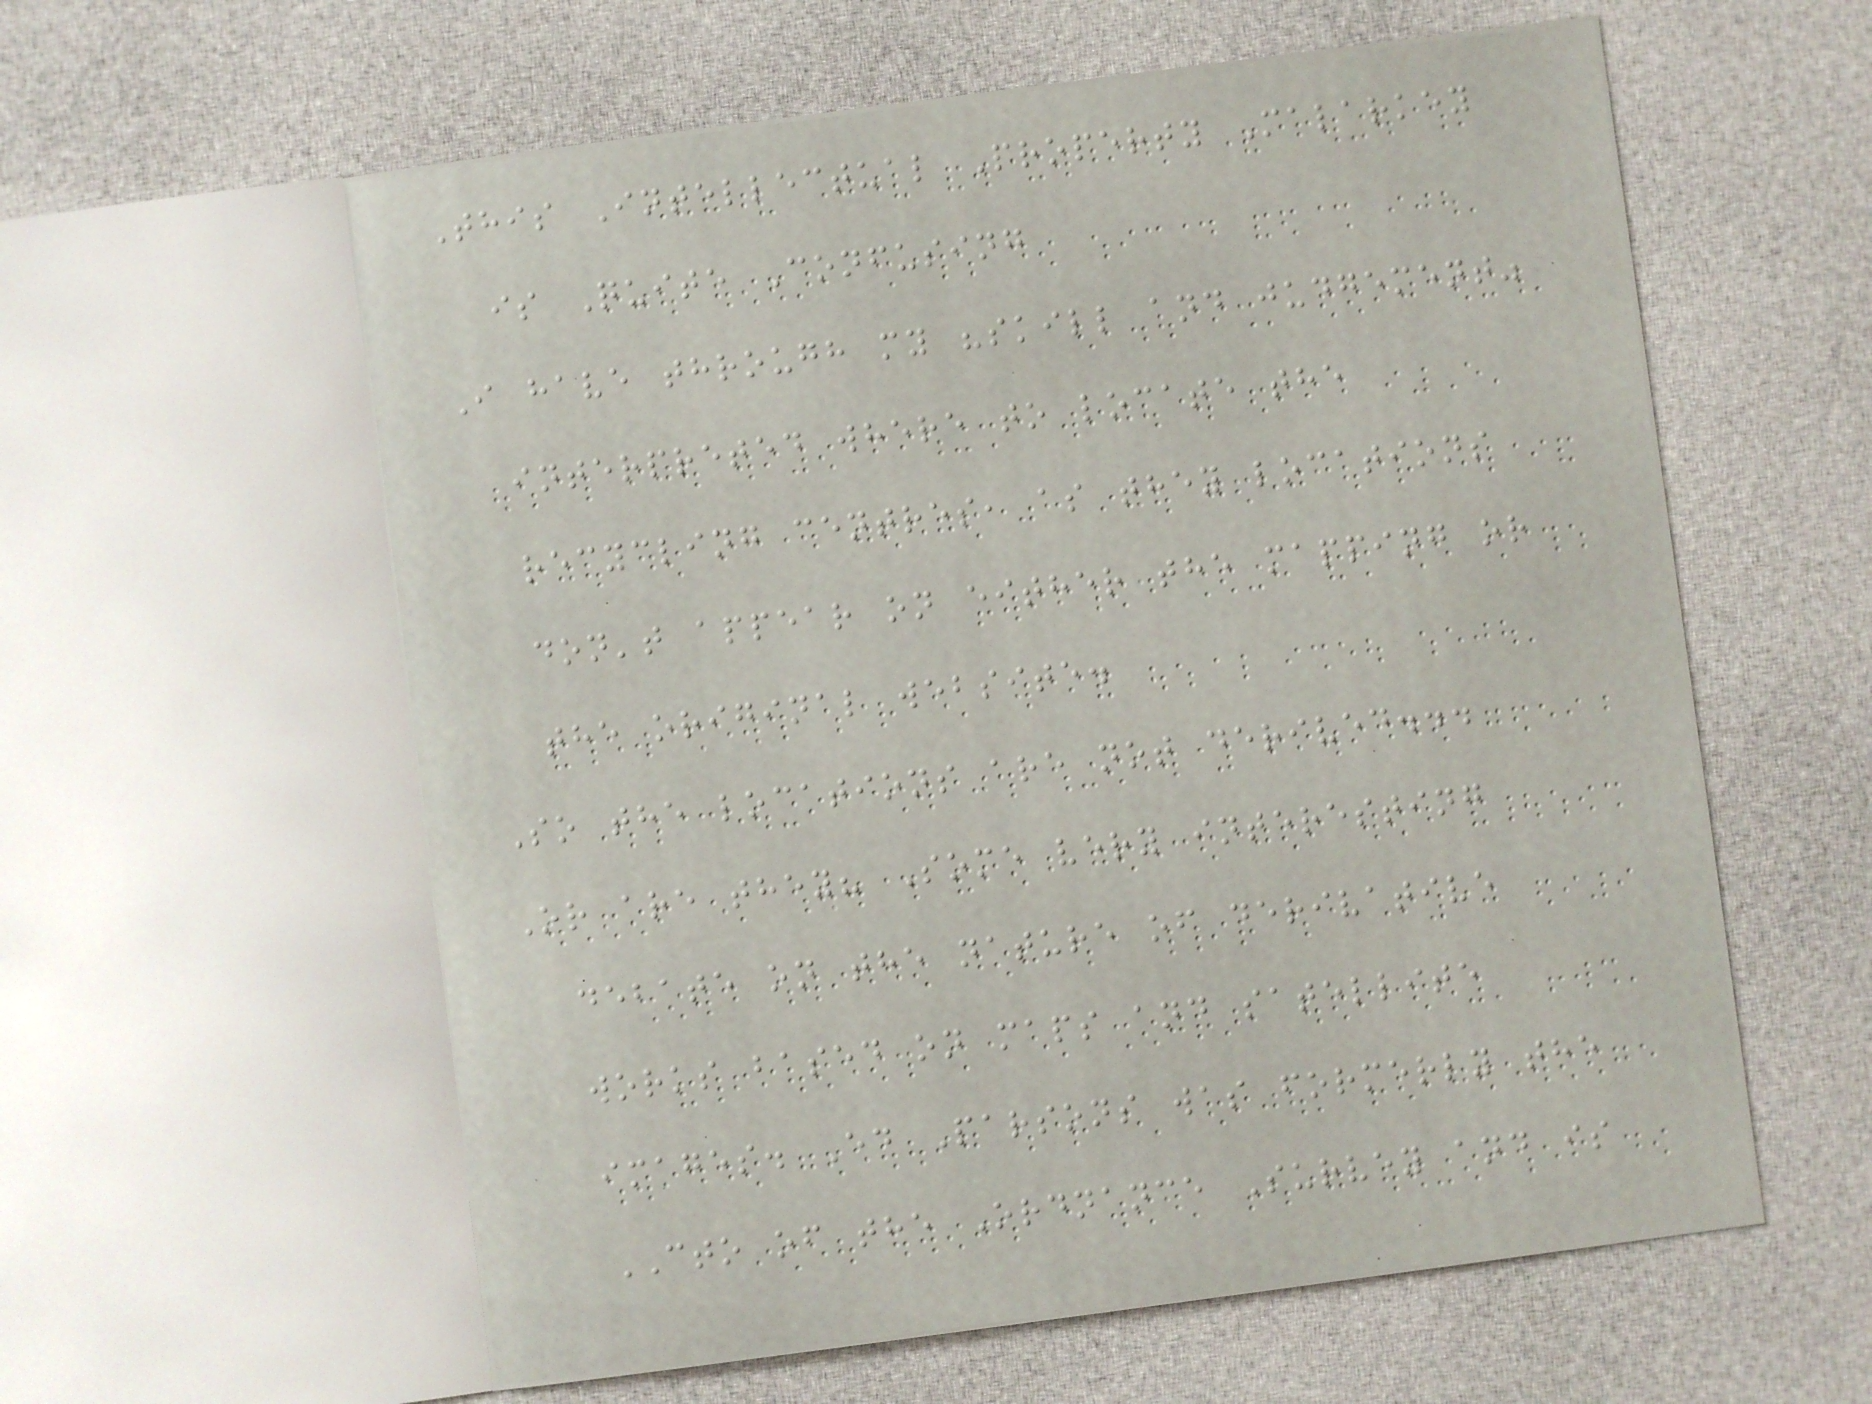This Intellectual Property Malarkey
is Quite Confusing
I have through my "skill and judgement"
interpreted where to locate the
recycling centres, as they locations
don't appear on either the mapping or
the original website.
So the locations are not derived...
Or are they? Some very interesting
debate on the nature of derivative
works based on maps and satellite
images. Ed Parsons was formerly the
CTO of the Ordnance Survey and is
